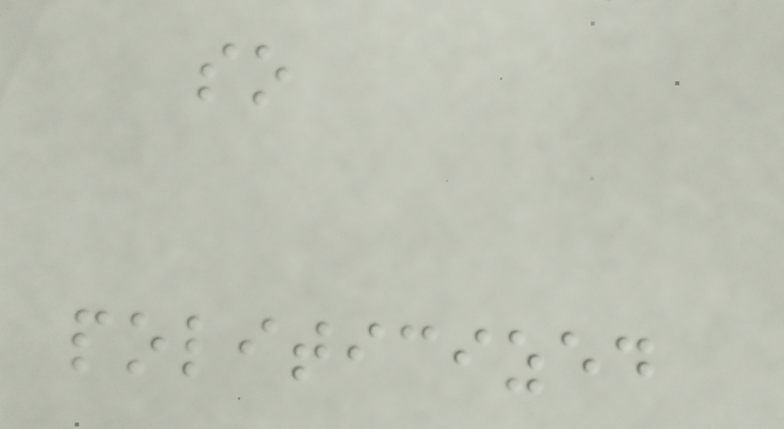so
politicized
